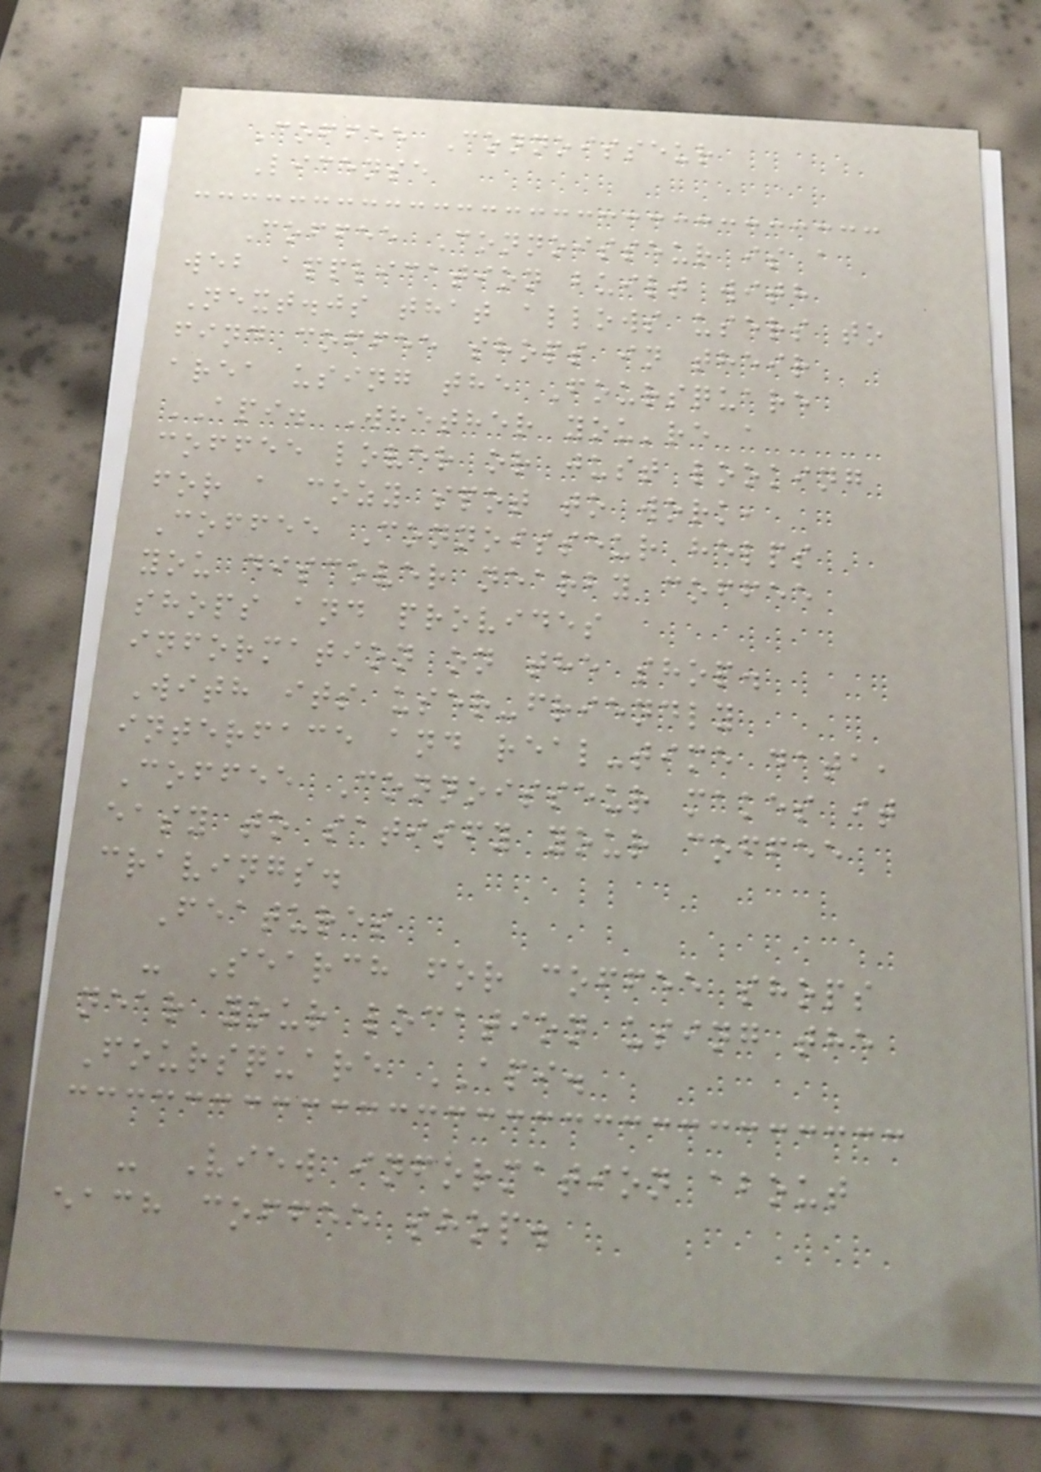Coffee Connoisseur
License
Coffee Connoisseur is a
web application built with
Next.js that allows users to
find coffee shops in their
area using the Foursquare
API. Whether you're a
coffee lover or just looking
for a cozy spot to work,
Coffee Connoisseur helps
you discover nearby coffee
shops and provides
information on the shop.
With its user-friendly
interface and real-time data,
Coffee Connoisseur makes it
easy to satisfy your coffee
cravings.
Features
- Search for coffee shops
near your location using the
Foursquare API.
- View information about
each coffee shop.
